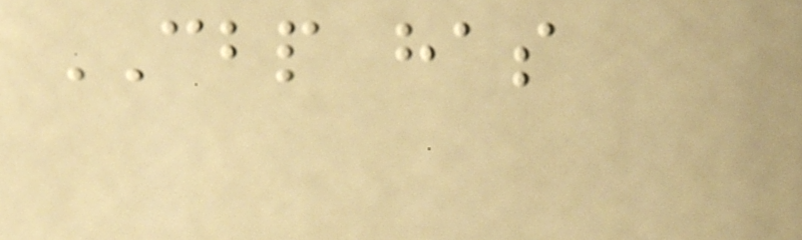CBP has
